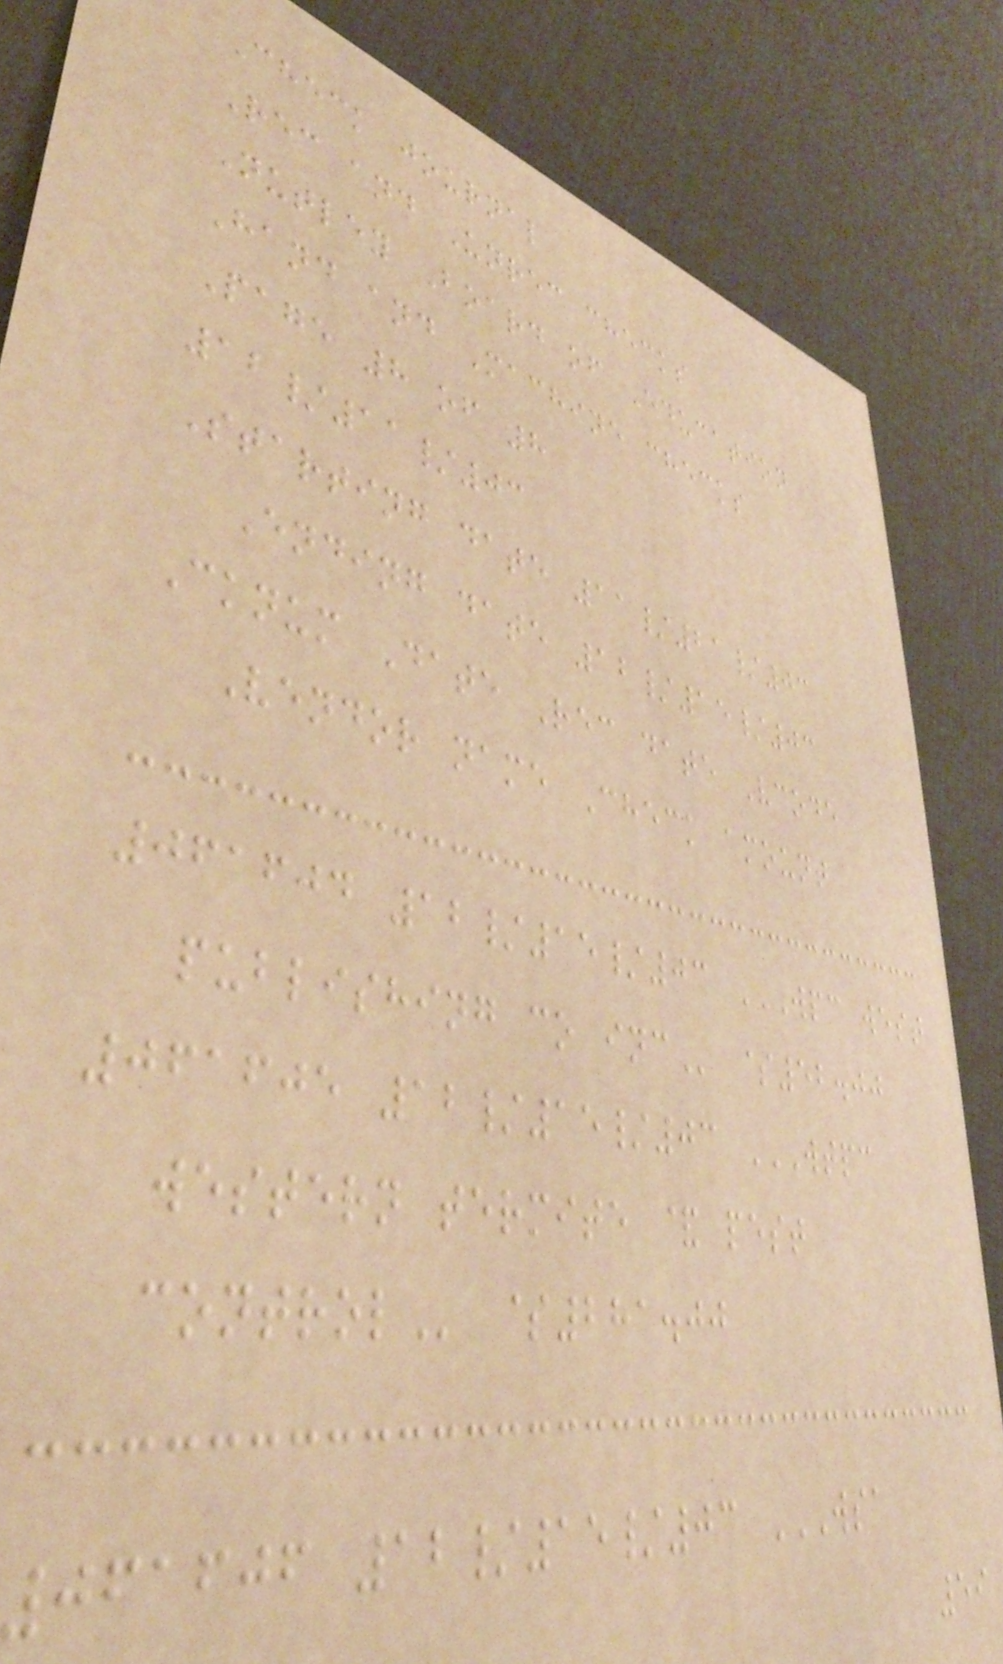Check journal
Rec and Unrec checks
Nutley Board of Education
Hand and Machine checks
Page 8 of 8
12/11/03
Starting date 11/21/03
Ending date 12/15/03
Cknum Date Rec date Vcode
Vendor name Check amount
061604 12/15/03 WPC WEST
PUBLISHING CO INC $52.00
061605 12/15/03 WTPC
WESTERN TERMITE & PEST
CONTROL $281.00
061606 12/15/03 WSA
59
